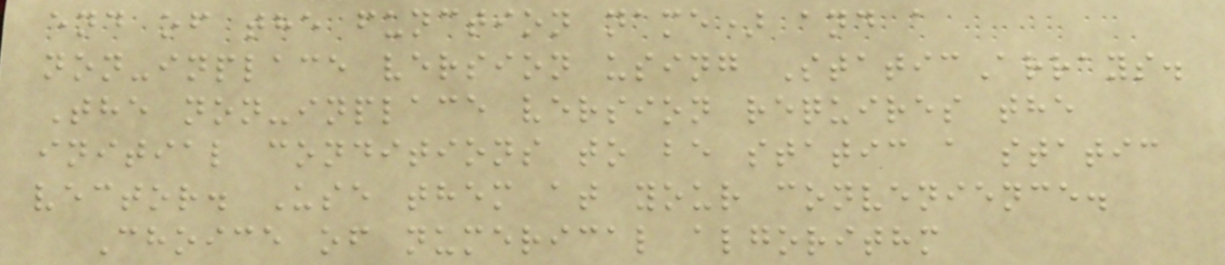end of the function name) and a
non-inplace version using StaticArrays.
The non-inplace version requires the
initial conditions to be static a static
vector. Use them at your convenience.
Choice of numerical algorithm
